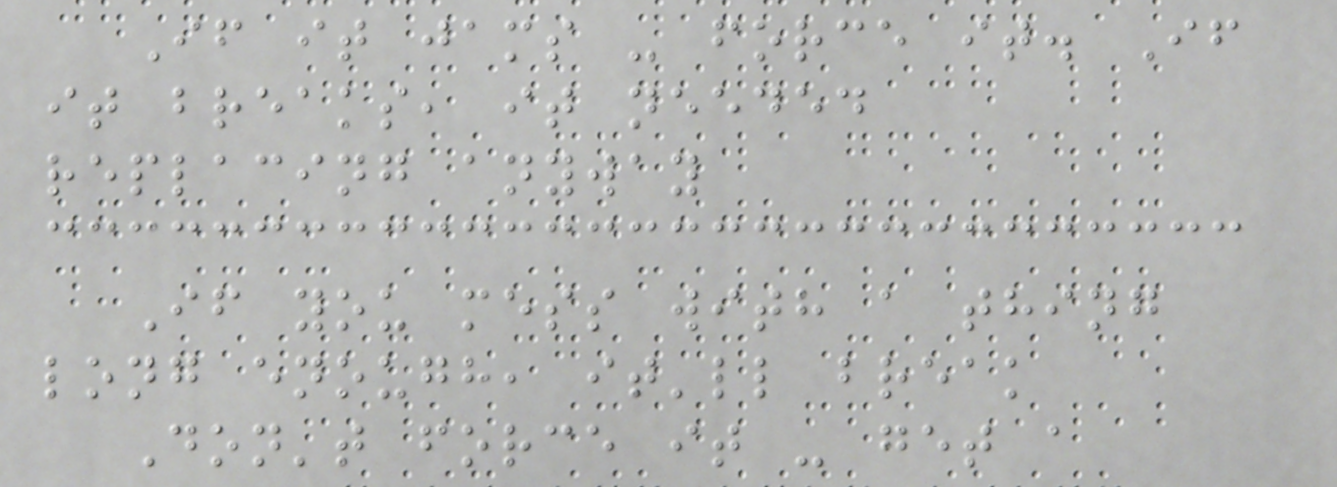If it jams - force it. If
it breaks, it needed
replacing anyway
If you mess with a thing
long enough, it'll break
Don't force it - get a
